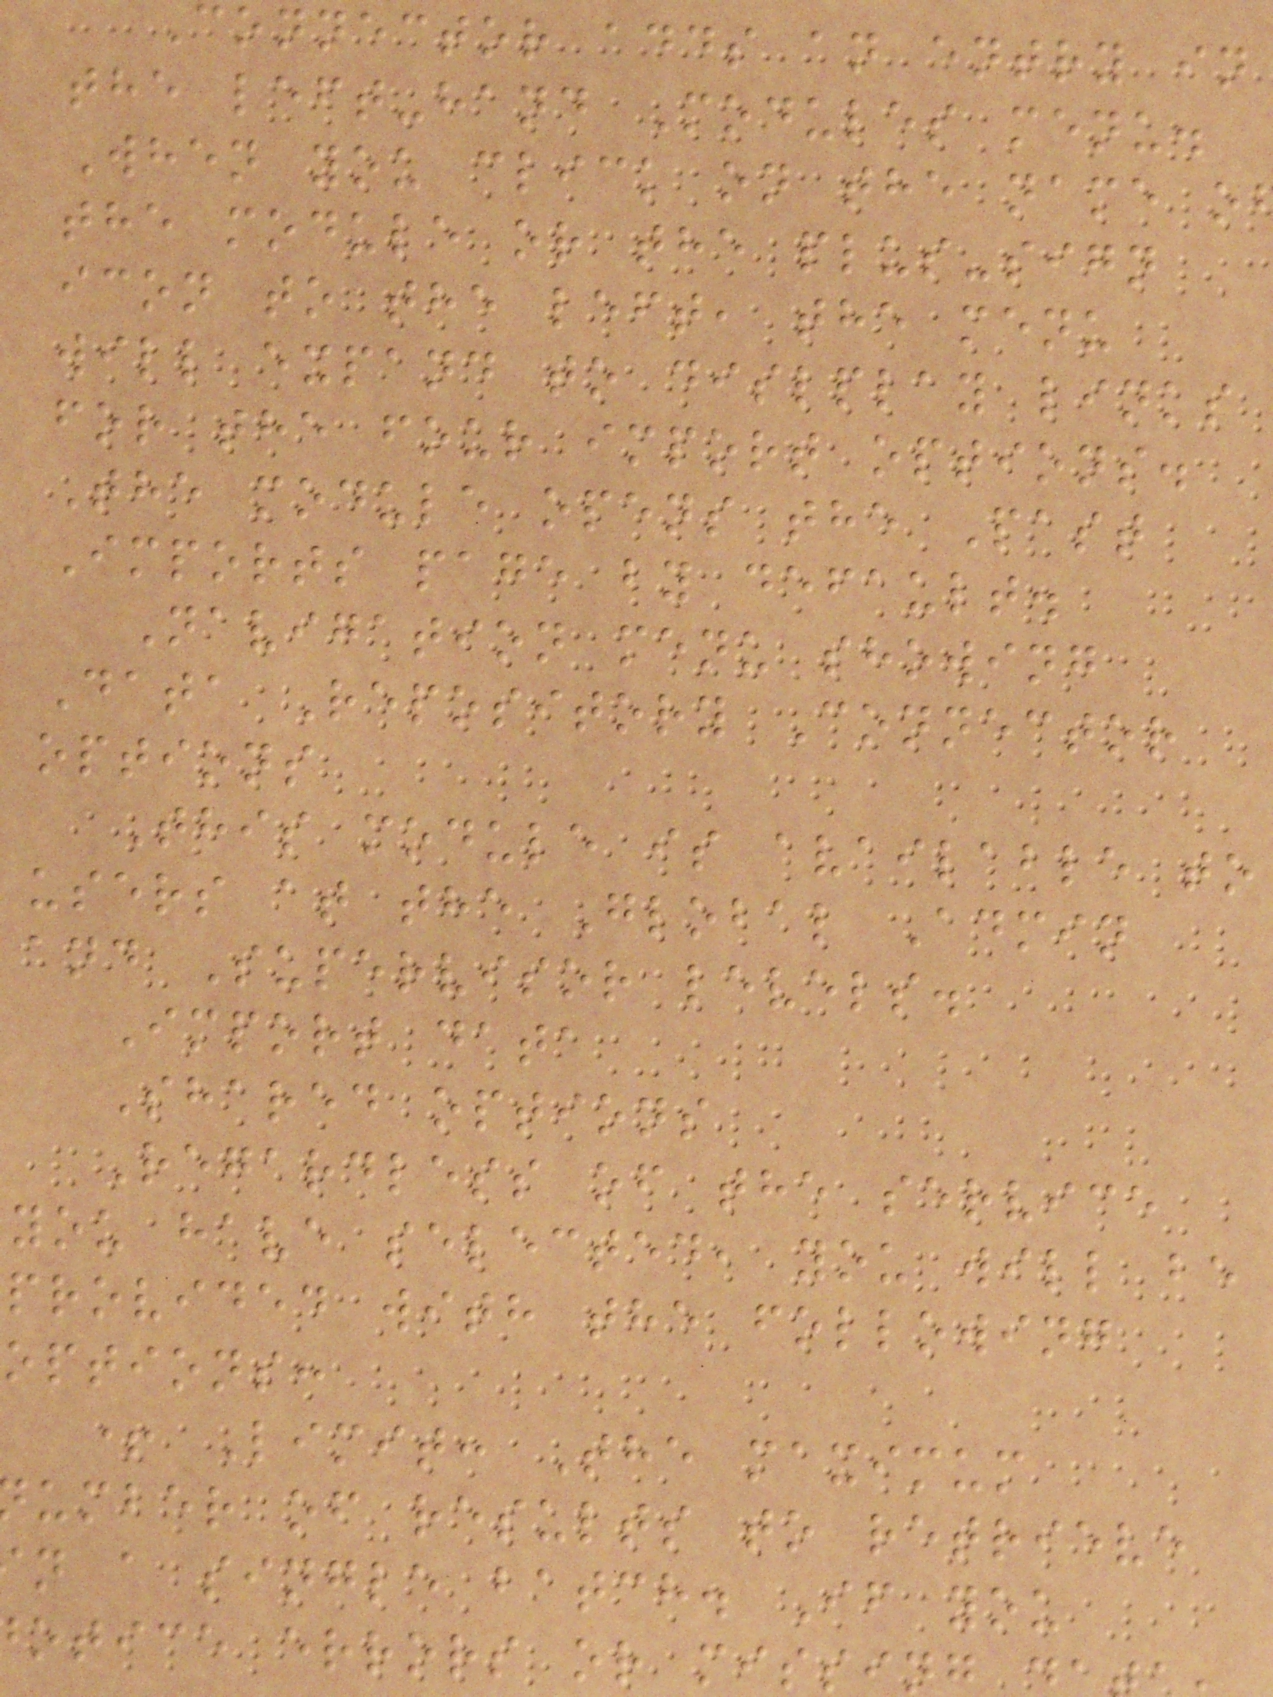Connector adds an entry in
the left-hand Modules menu.
When you click on the name o
the module or the plus-sign
icon to the left, the menu
will expand to dislplay links
for the four import options.
The module opens the Past
Imports page by default.
Navigation menu showing
Data Repository Connector
options
This module is available to
users at the Global Admin
and Supervisor levels.
Import data
Shared options
Regardless of the service
you have selected, you will be
provided with the following
options:
+ Limit: The maximum
umber of results to retrieve
n a single batch. If you
otice errors or missin
